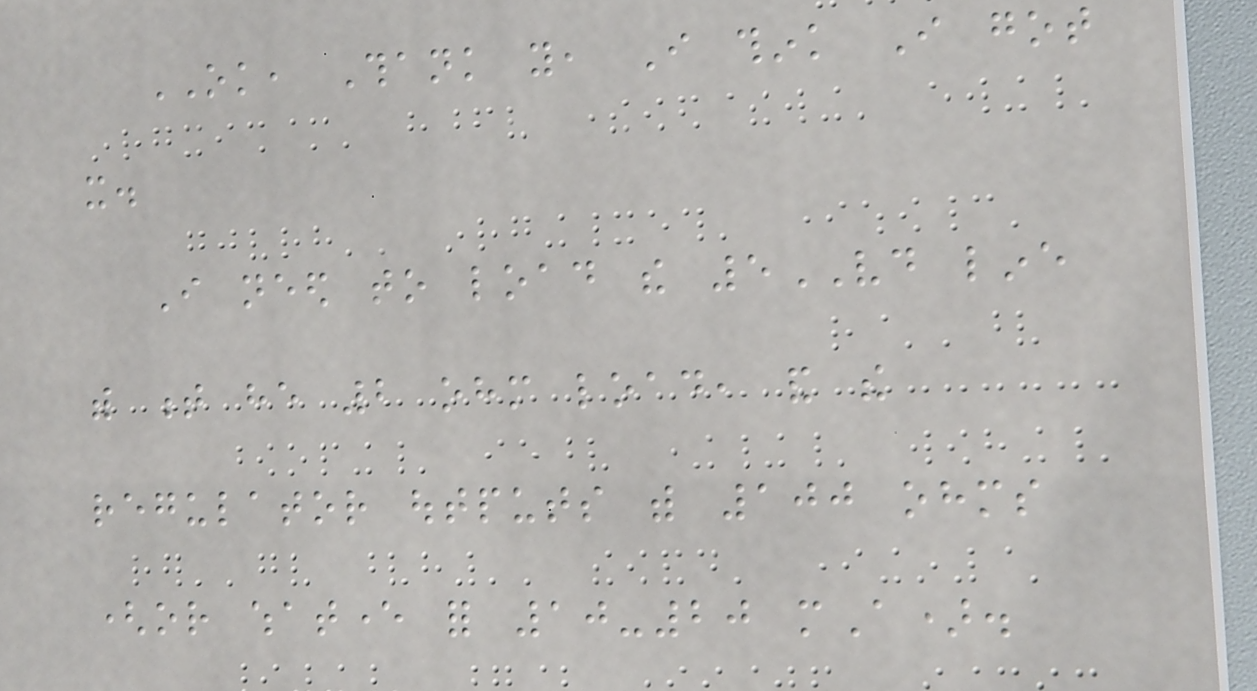OK, Thank you, I think I got
it.
I need to load the 5VD line
with t he 2 ohm load, and the
regulator outputs with 100 ohms
(or whatever for 10-20 mA).
